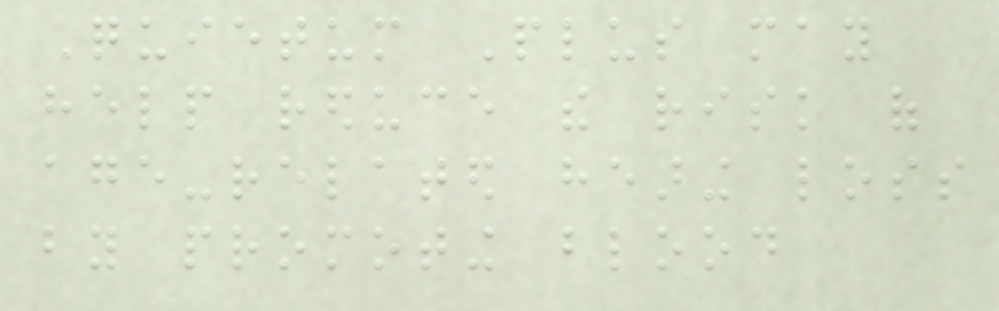Quietum Plus may
help reduce the risk of
age-related hearing loss
by promoting blood
